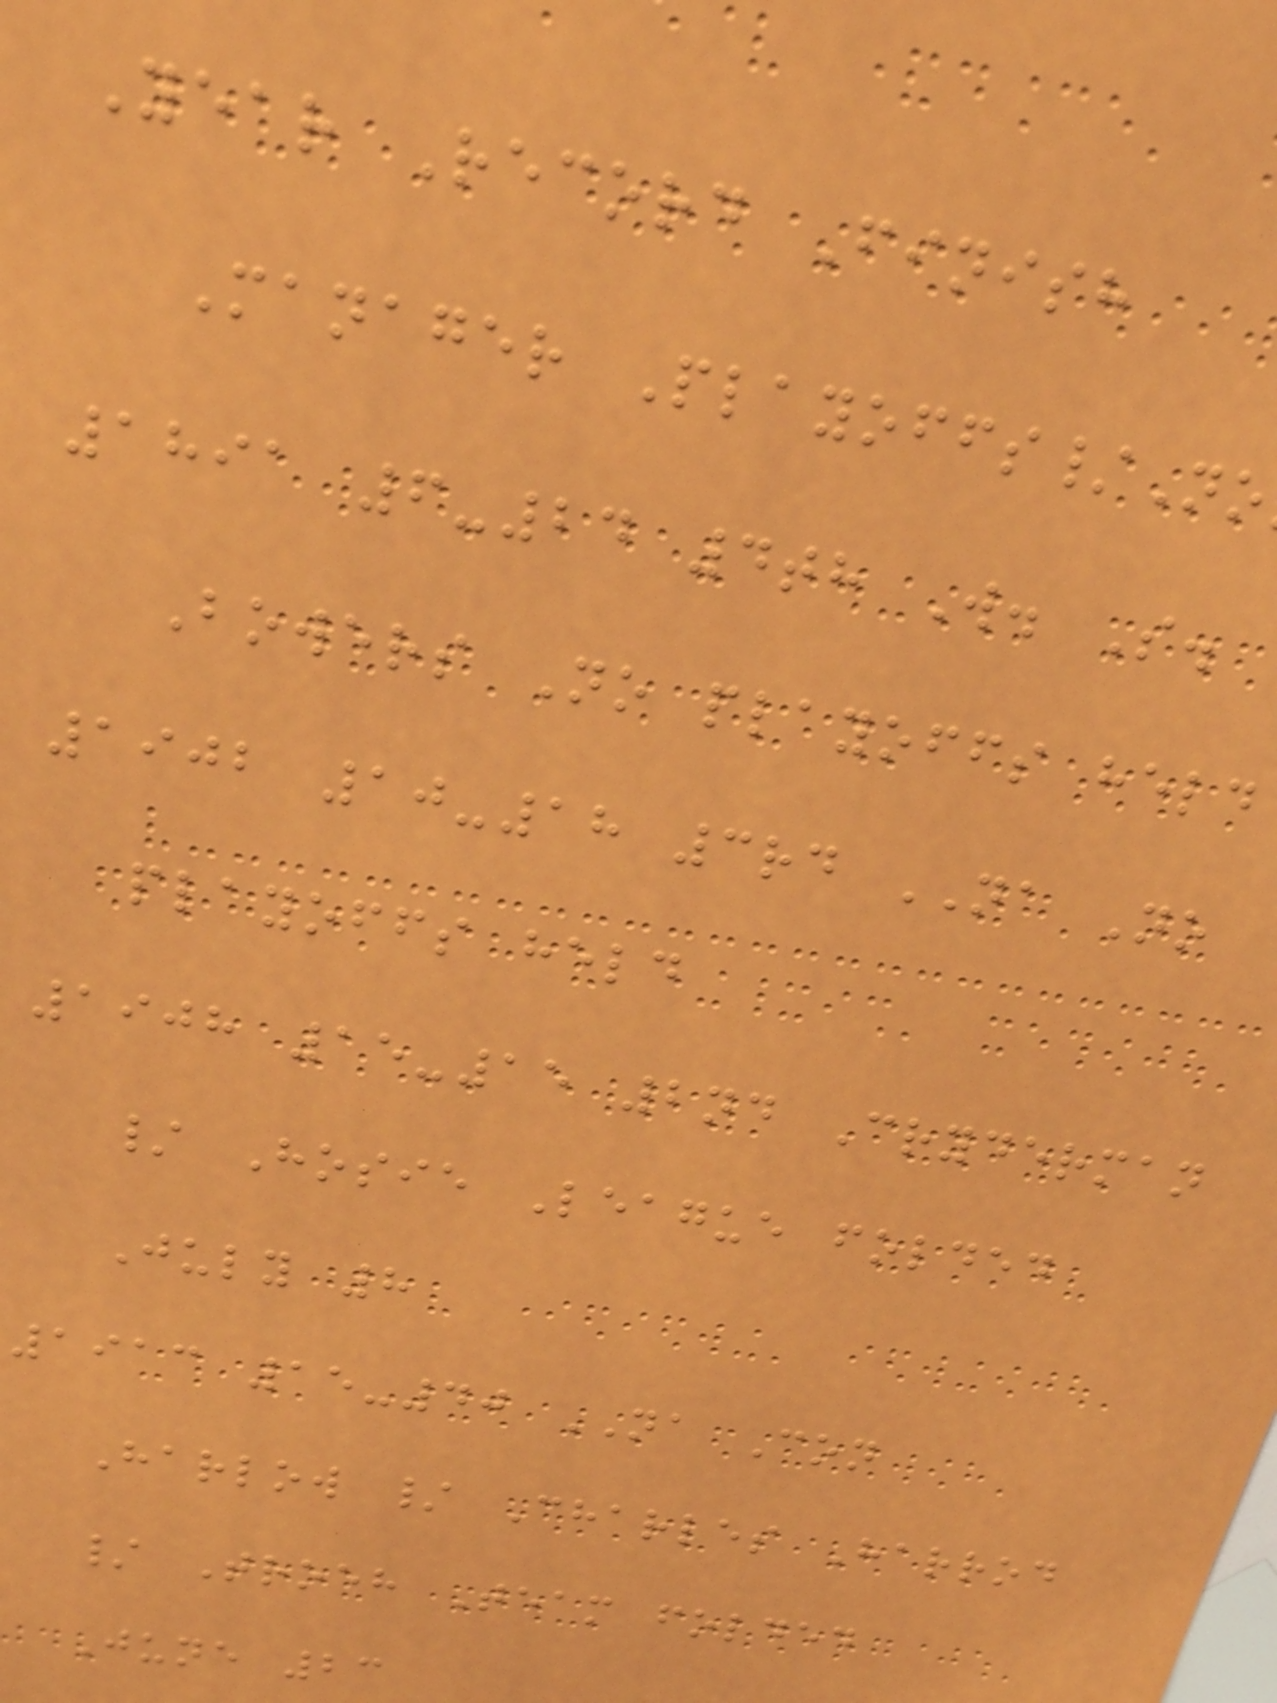Year Record Finish
Manager Playoffs/No
1891 6-24 4th W. S.
Bowers No playoffs held
1902 10-18 3rd NA No
playoffs held
1908 15-15 2nd Cryderman
/ Hosie League folded
July 8
1913 15-40 NA Con
Harlow / Charles Harrod
/ Troeh Team folded
June 23
